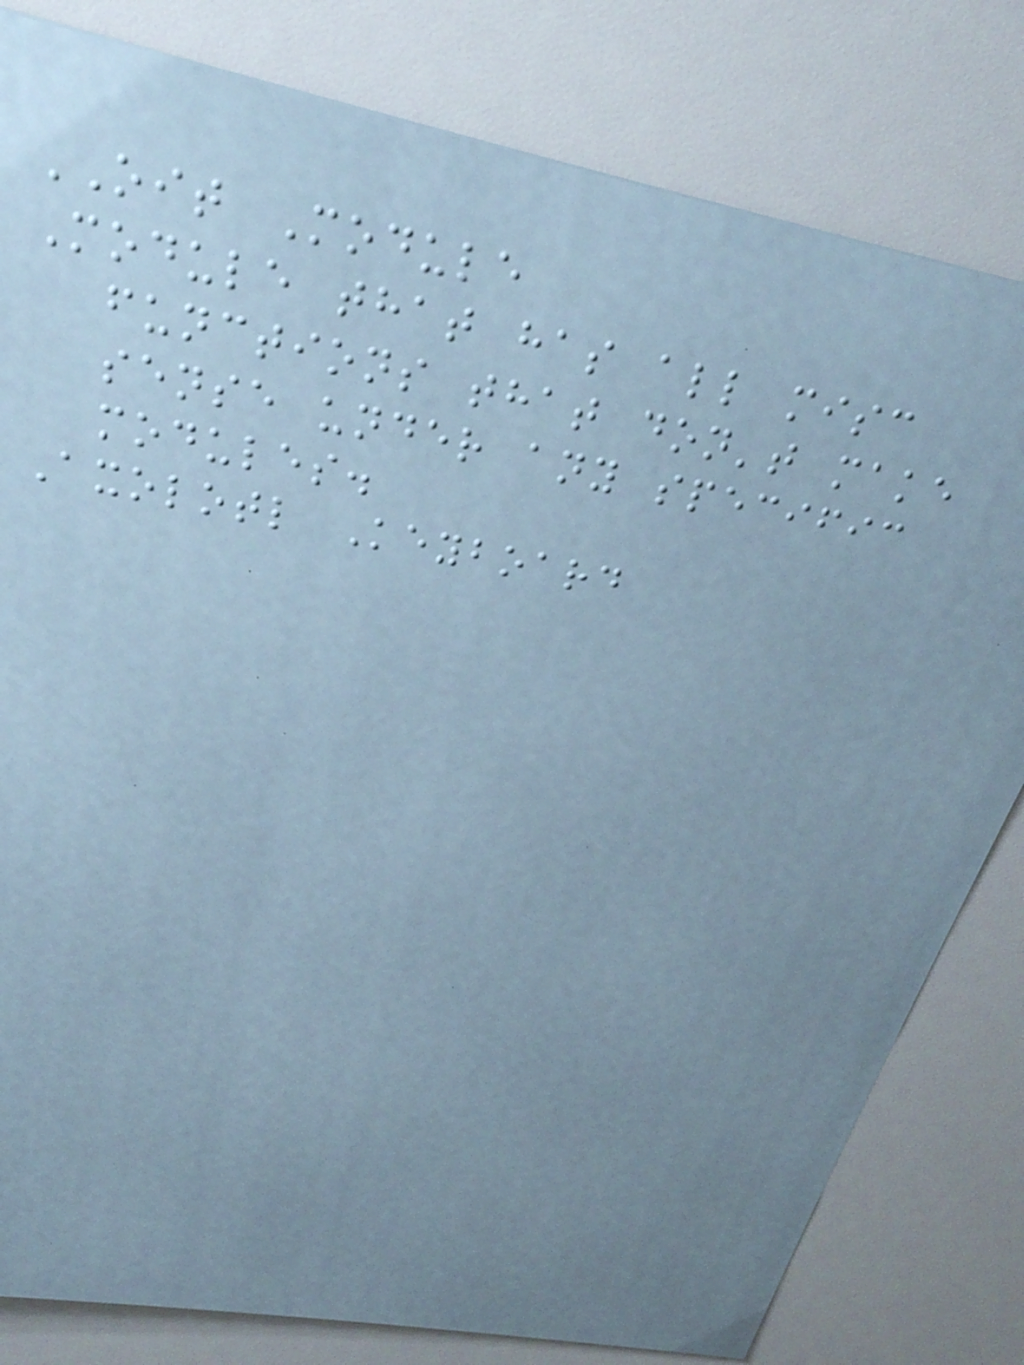OIT Module
Module that has all misc
functions that don't make
sense under any specific
modules.
Axolotl Keyboard
